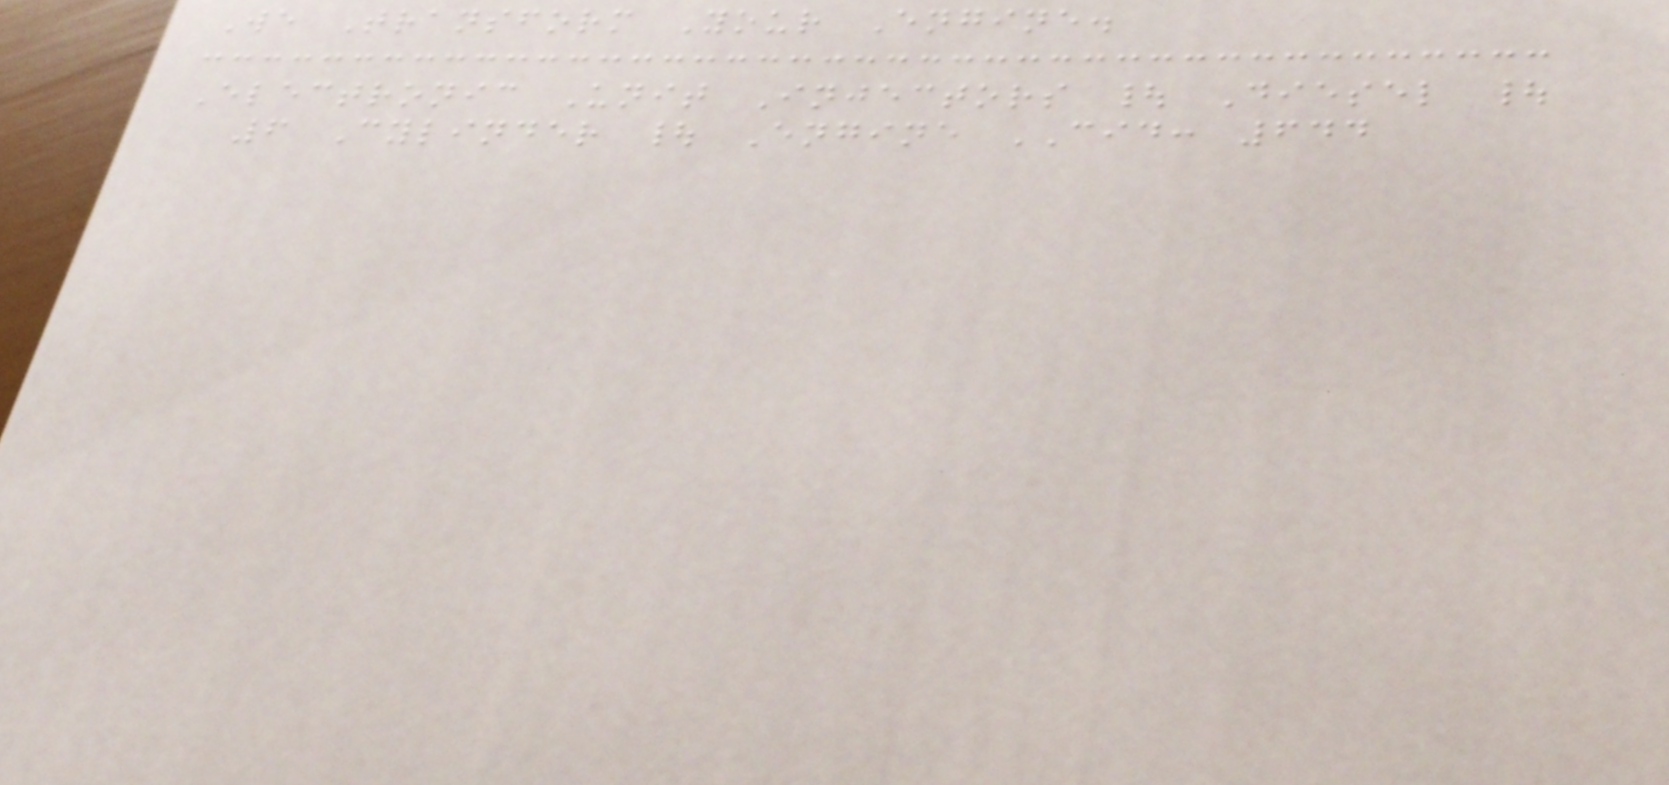We Transform Your Engine.
Electronic Unit Injectors | Diesel |
6 Cylinder | Engine CID: 644
